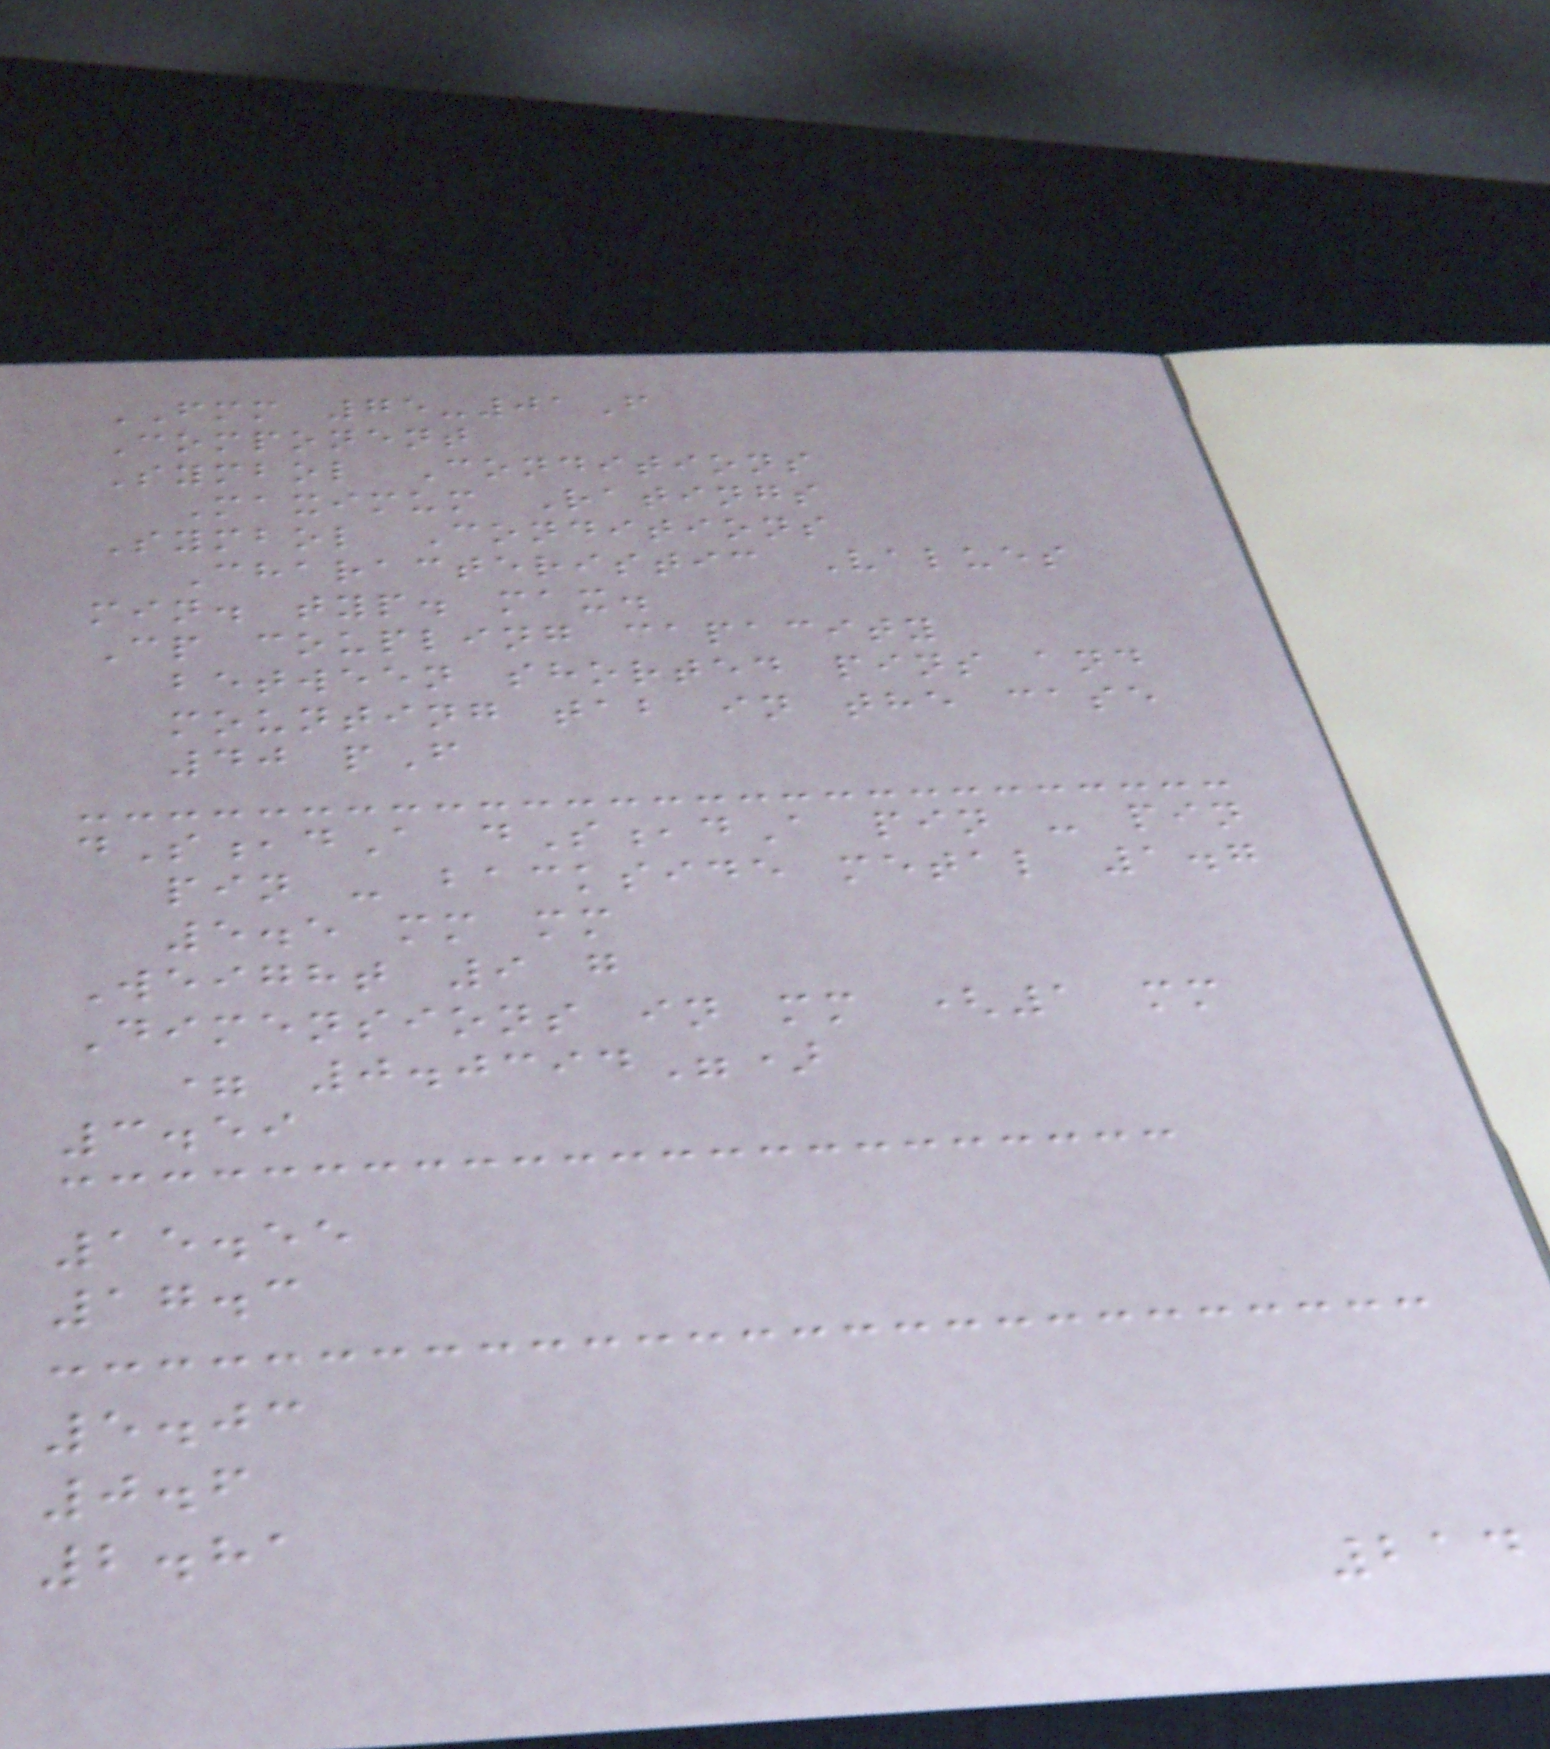FMM 75-01F
Component
Symbol Conditions
Maximum Ratings
Symbol Conditions
Characteristic Values
min. typ. max.
Cp coupling capacity
between shorted pins and
mounting tab in the case
40 pF
dS,dA dS,dA pin - pin
pin - backside metal 1.7
5.5 mm mm
Weight 9 g
Dimensions in mm (1 mm
= 0.0394")
3.59
15.55
17.3
5.03
0.6
2.81
214
